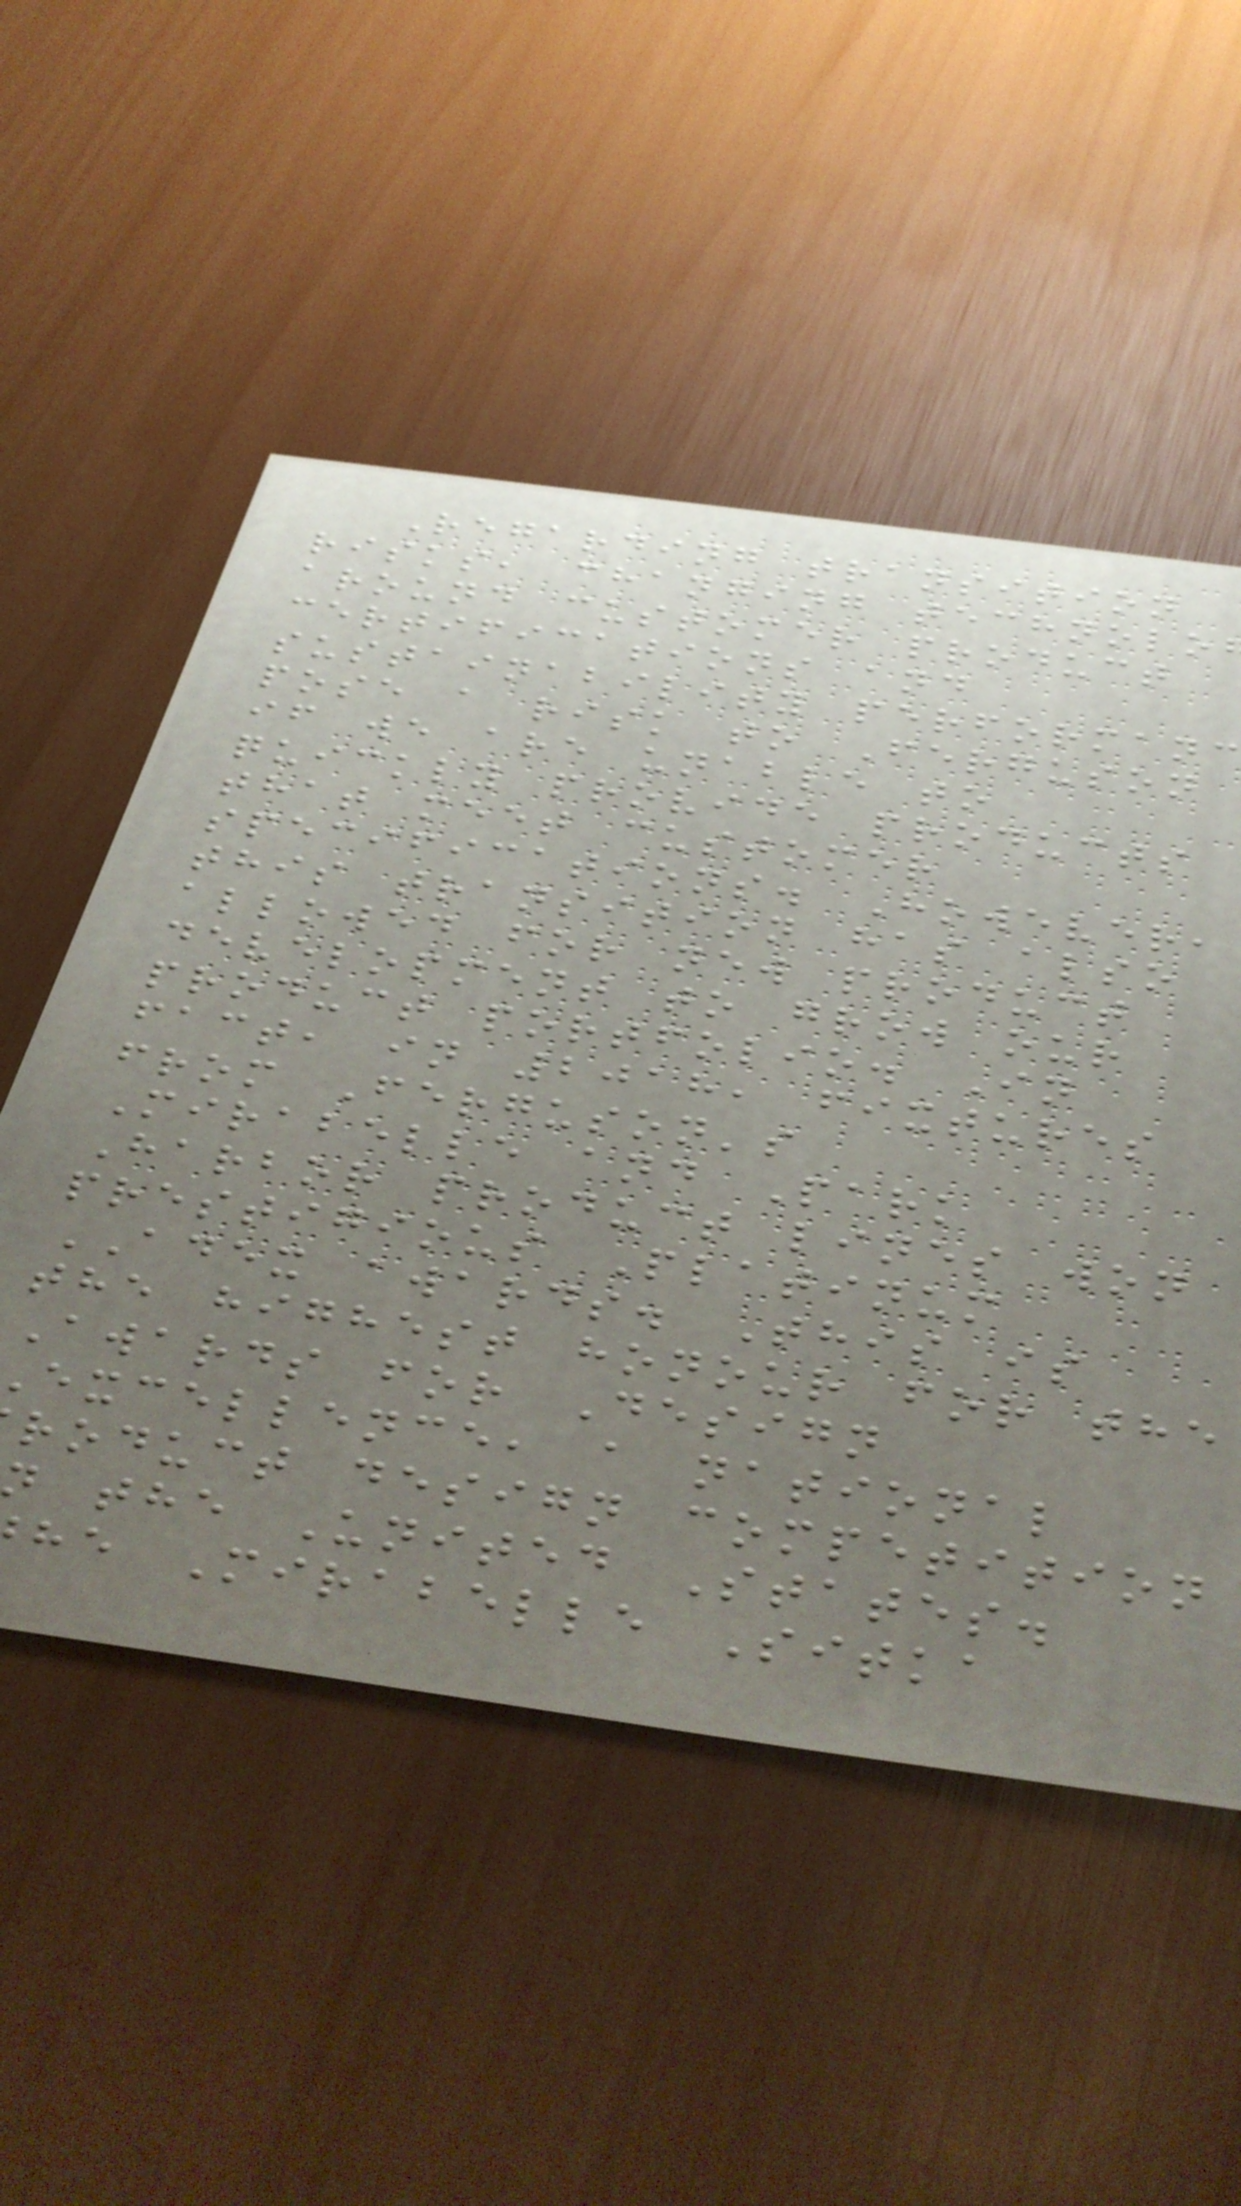Regarding transition
risks, changing technolo
around customer product
certifications and
sustainability performanc
pose a risk to Ferguson
if we are unable to
quickly provide products
that meet customer
specifications. However,
this transition has also
allowed for new product
development to grow our
product portfolio. In
fact, in 2018, fixtures
from Ferguson's
Mirabelle and Park
Harbor product lines won
prestigious Platinum
ADEX awards. This is
the highest honour for the
Awards for Design
excellence, a national
roduct design competition
the United States.
he Mirabelle Sitka
